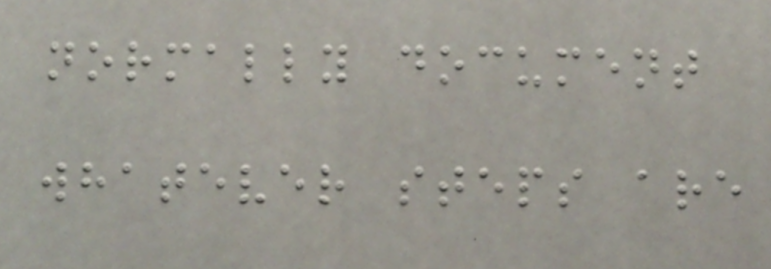normally document
whatever steps are
